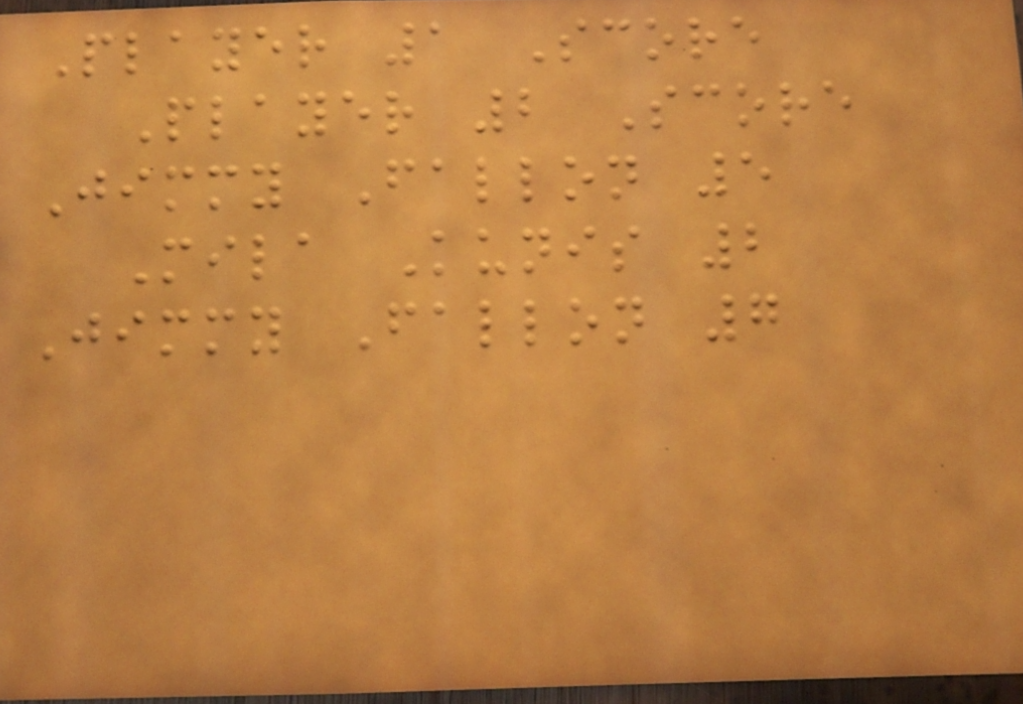Player 1 Score
Player 2 Score
Jimmy Fallon 5
Mila Kunis 2
Jimmy Fallon 7
